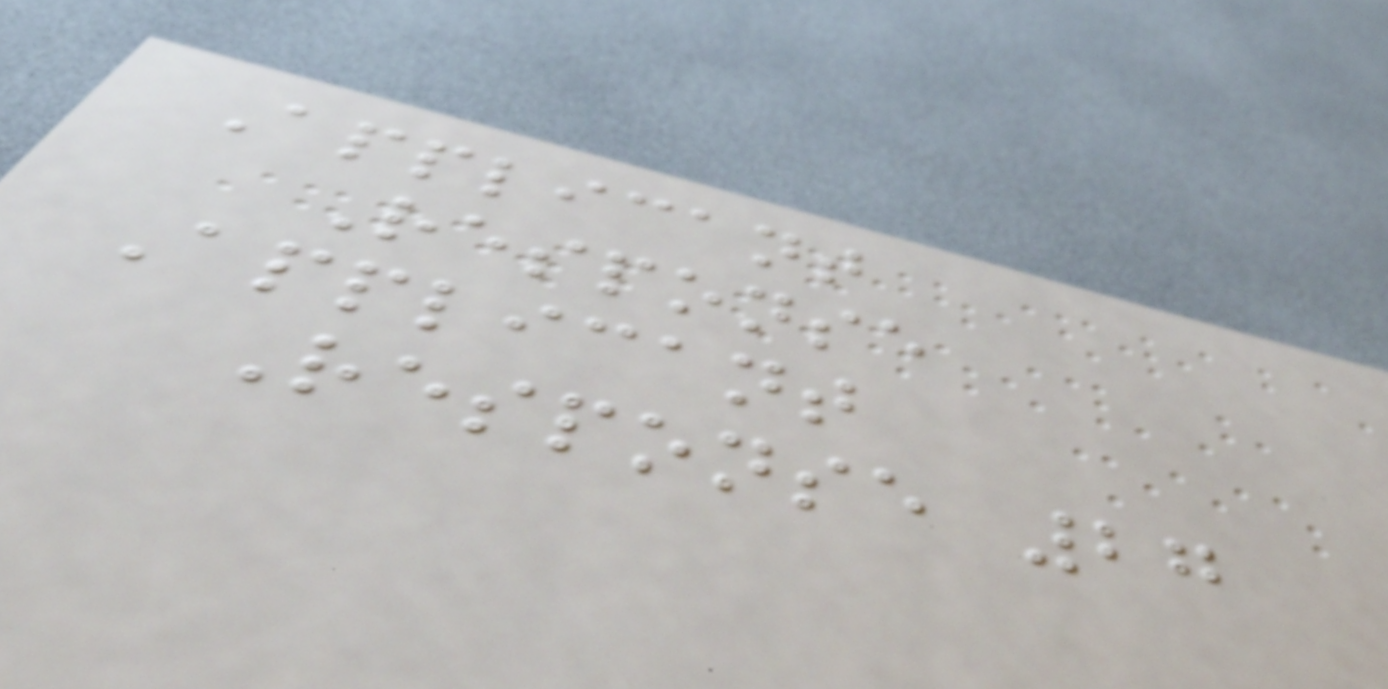Applicant
Response
Applicant
Response 27
